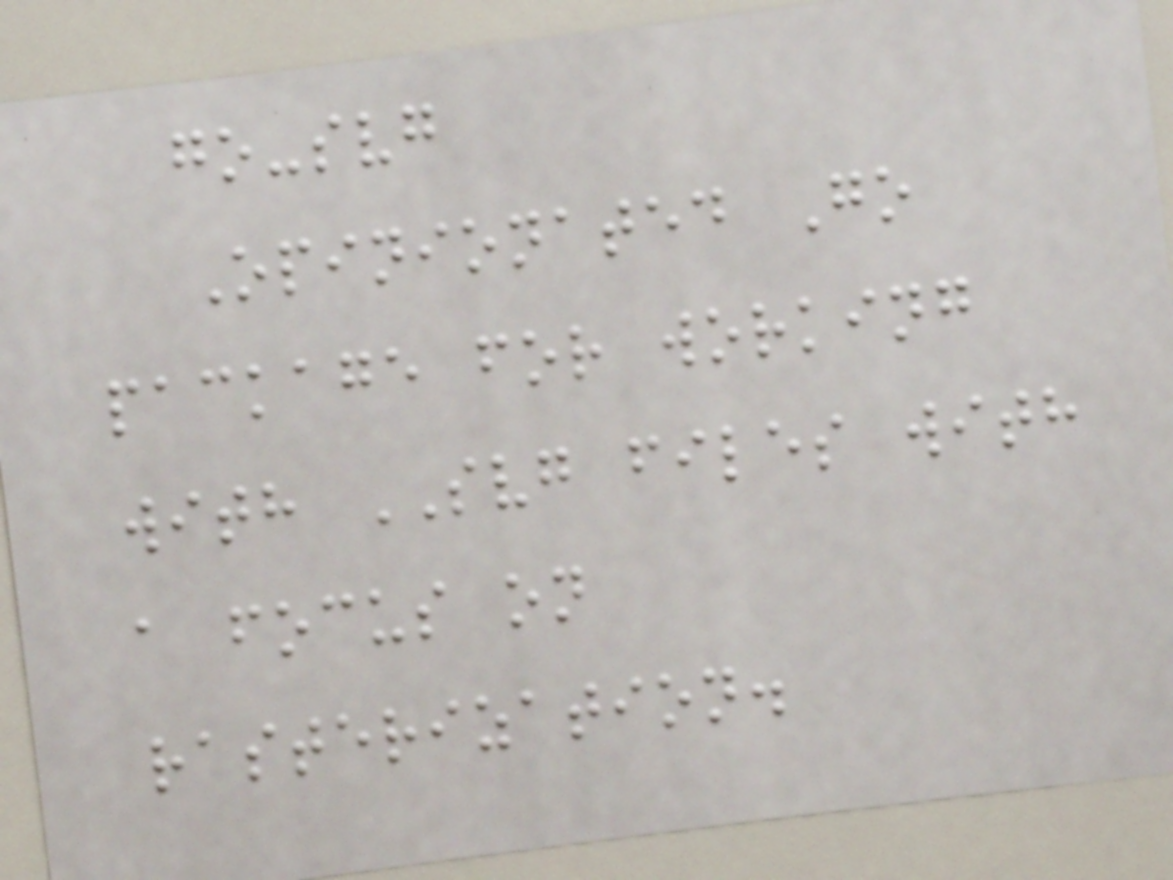go-svg
Opinionated Go
package for working
with SVG files with
a focus on
rasterization.
